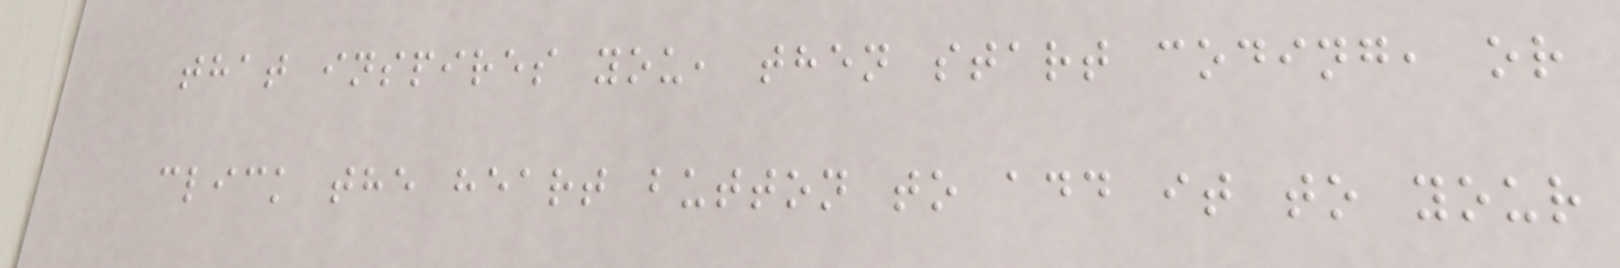that inspires you, then start coding, or
click the heart button to add it to your
